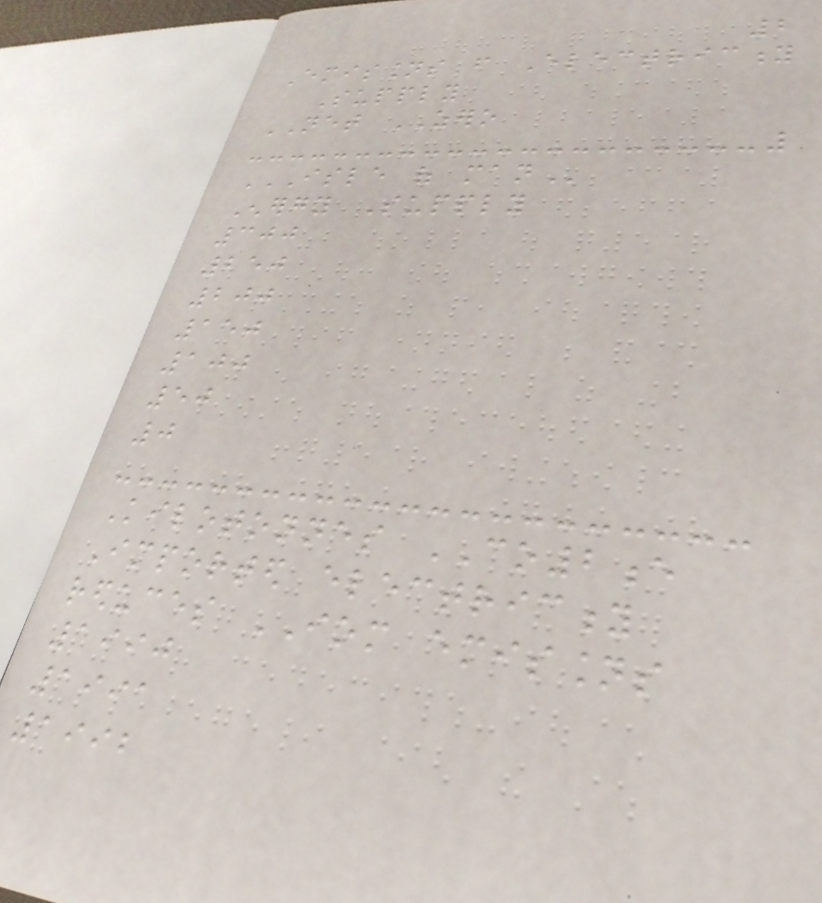2
Emissions from Electricity
Supply
NET ZERO
ISLE OF MAN
Energy Supply
300
250
200
150
100
50
0
Kilotonnes CO2e
Imported electricity
reduces IOM emissions
1990
1991
1992
